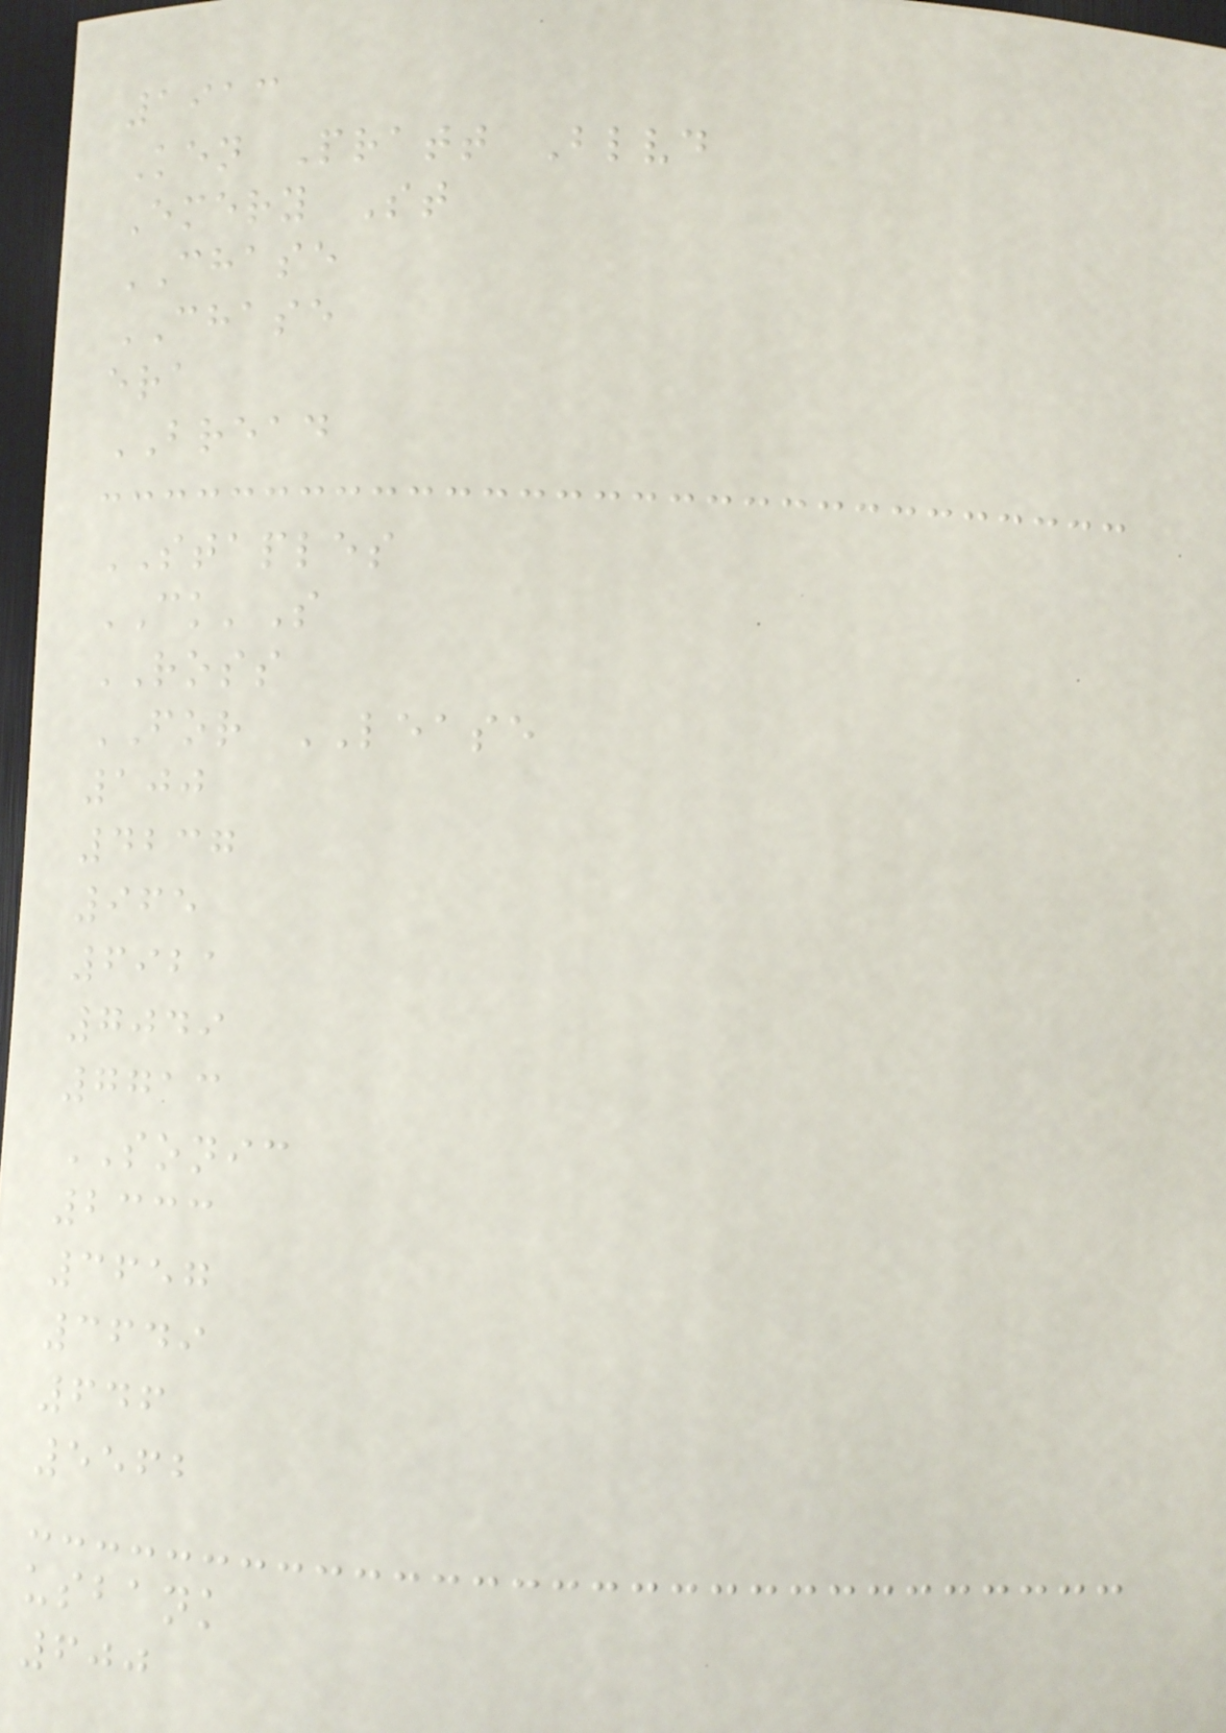1913
Ken Pratt Blvd
Emery St
CHASE
CHASE
era
BREAD
STAPLES
CK'S
ROSS
FOR LEASE
100
4237
965
6921
7049
7713
SONIC
2333
3657
3649
646
5562
usbank
600
